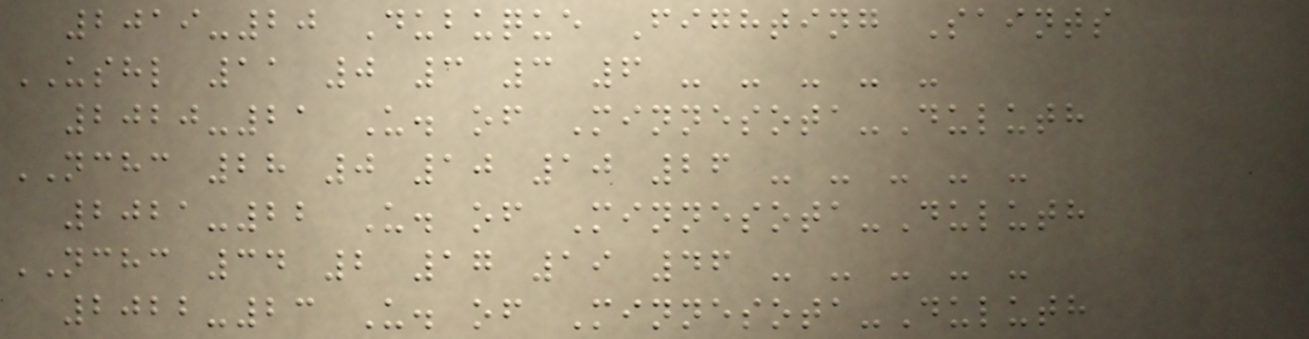2019-20 Dubuque Fighting Saints
USHL 11 0 3 3 6 - - - - -
2020-21 U. of Minnesota-Duluth
NCHC 28 0 10 10 26 - - - - -
2021-22 U. of Minnesota-Duluth
NCHC 34 2 17 19 46 - - - - -
2022-23 U. of Minnesota-Duluth
